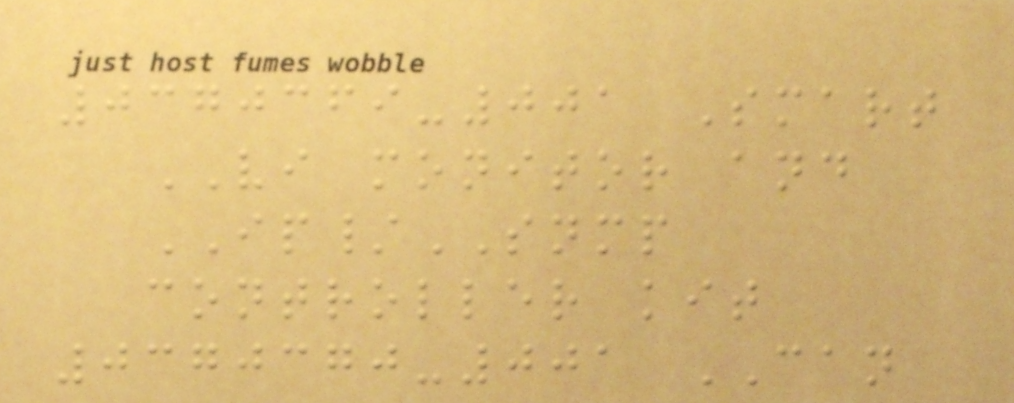0370369-001 Smart
VI monitor and
IP/SNMP
controller kit
0370370-001 CAN
